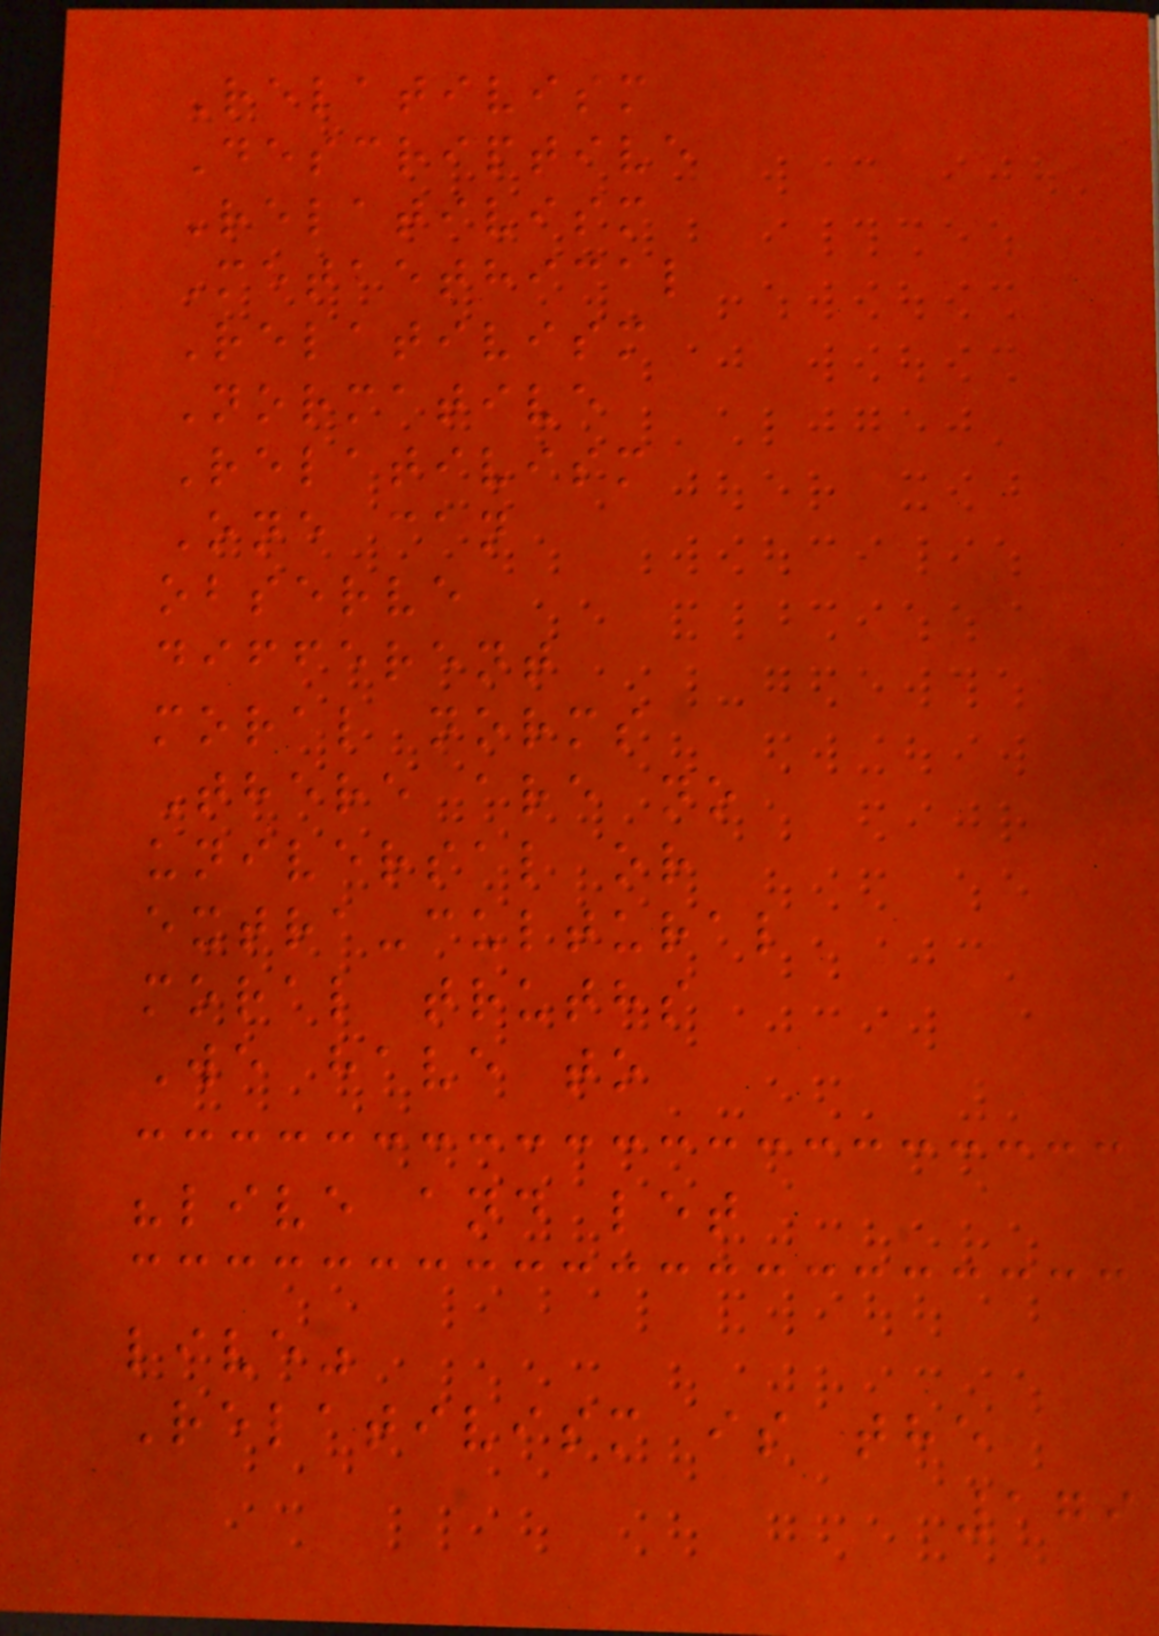Relativism
Descriptive
Relativism
Metaethical
Relativism
Normative
Relativism
One can
observe
different
moral norms
There are no
universal or
extra-cultural
moral truths
We have to
"live and let
live"
Relativism is the
179
